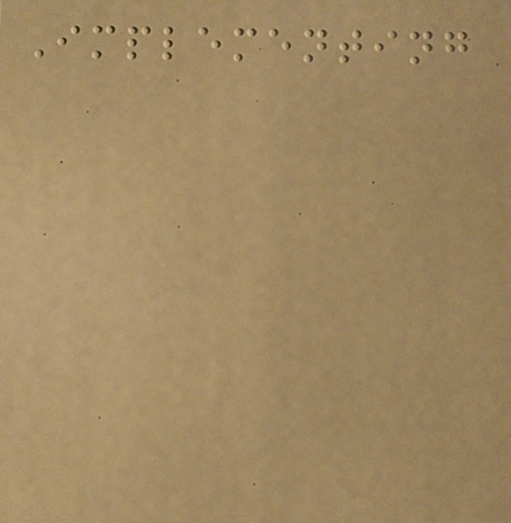Implementing
